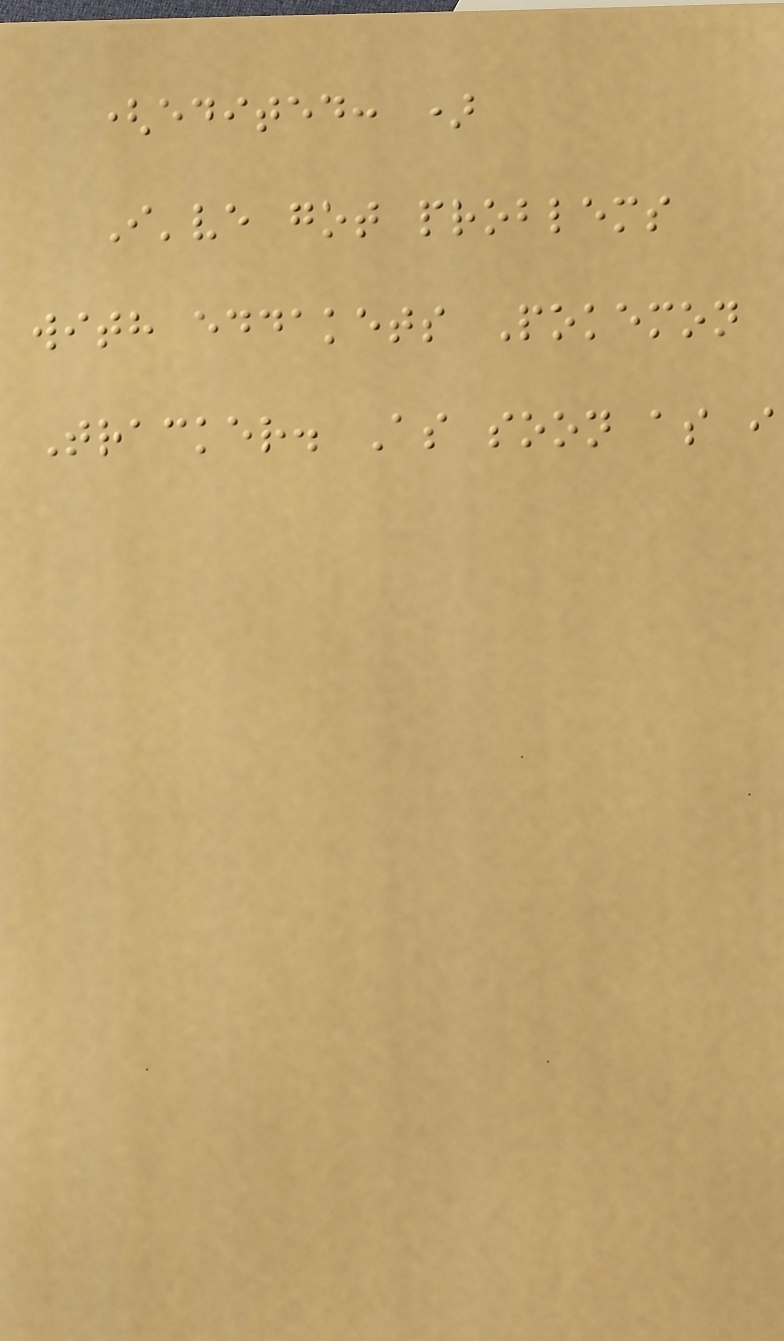(edited: )
I've got problems
with eddakets Pokemon
Tracker. As soon as i
